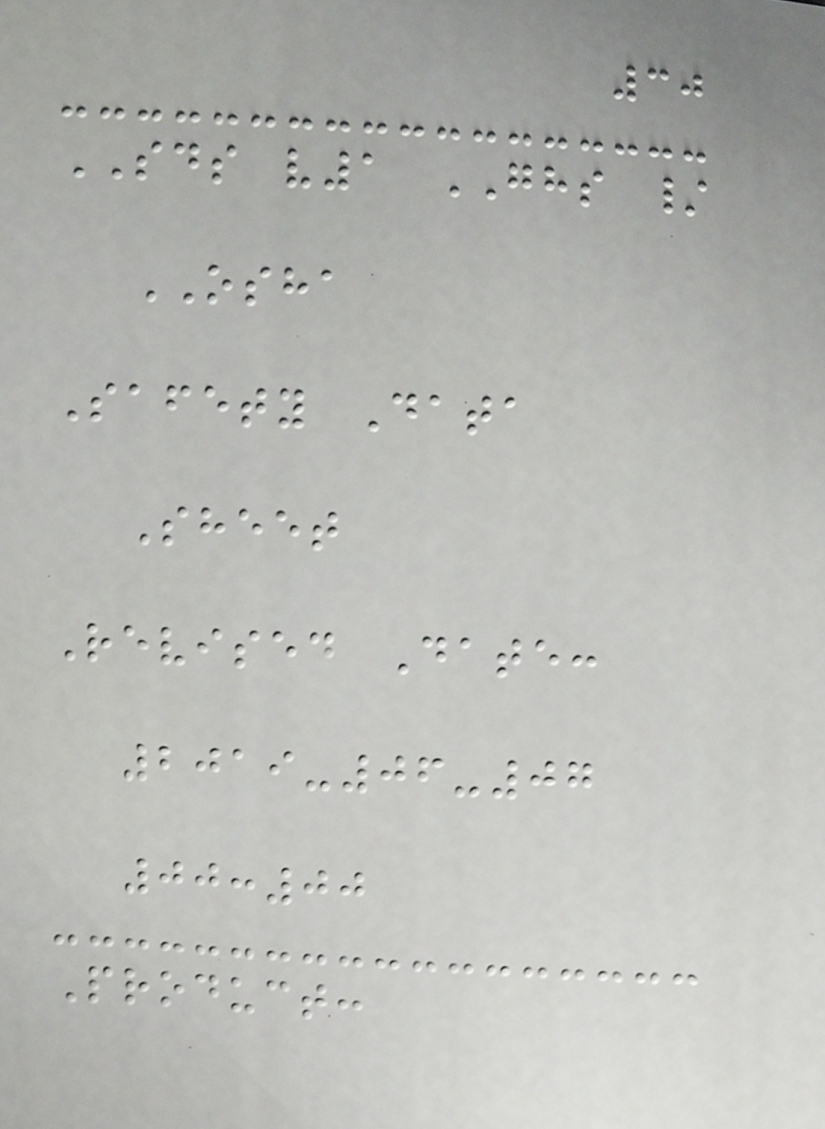30
SDS v1 GHS /
OSHA
Safety Data
Sheet
Revised Date:
2019-06-07
00:00
Product:
